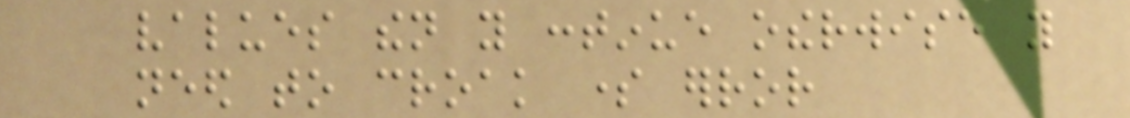values then you continue otherwise you
need to croak some error
